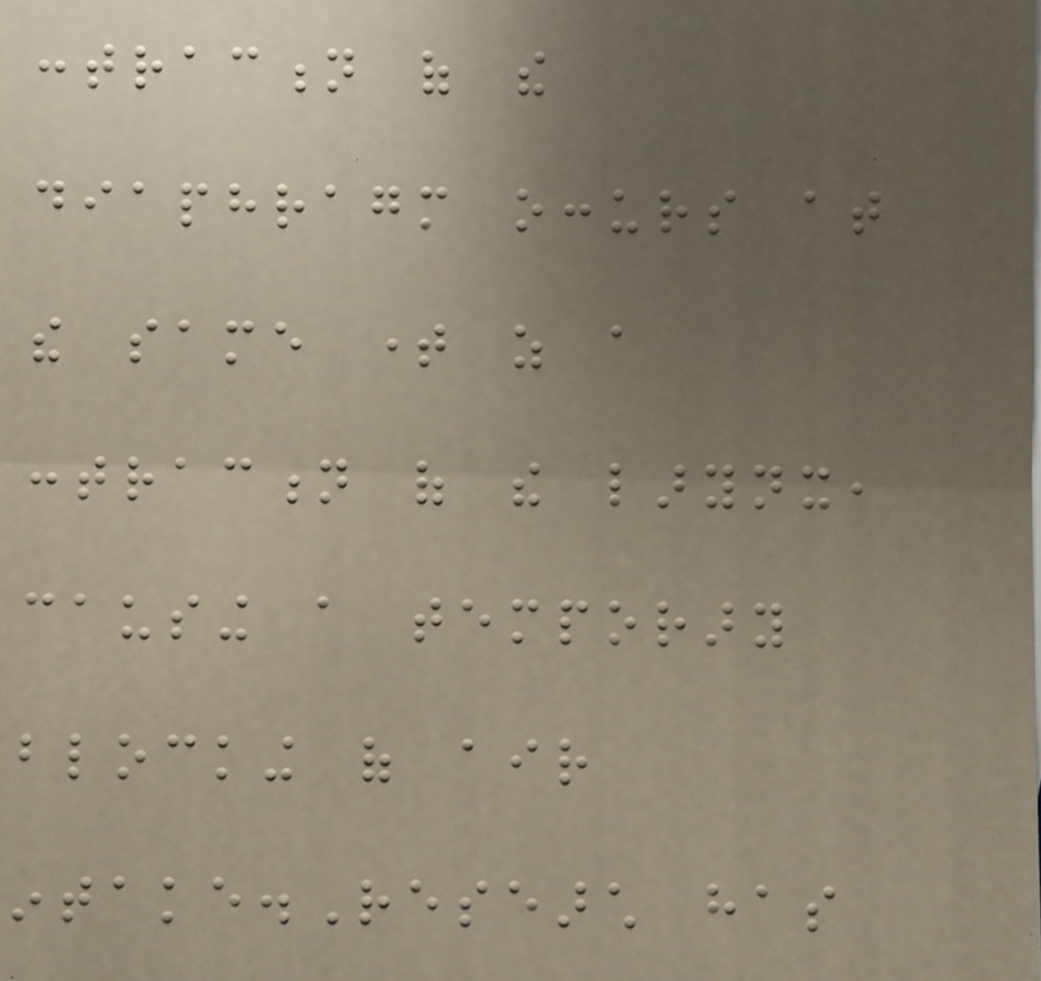contraction of the
diaphragm occurs at
the same time as a
contraction of the larynx,
causing a temporary
blocking of air
intake.Research has
